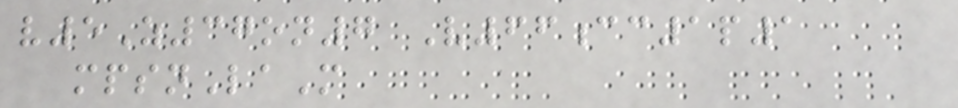v5Z37on7 V66cc1p1
mpsnLaM
